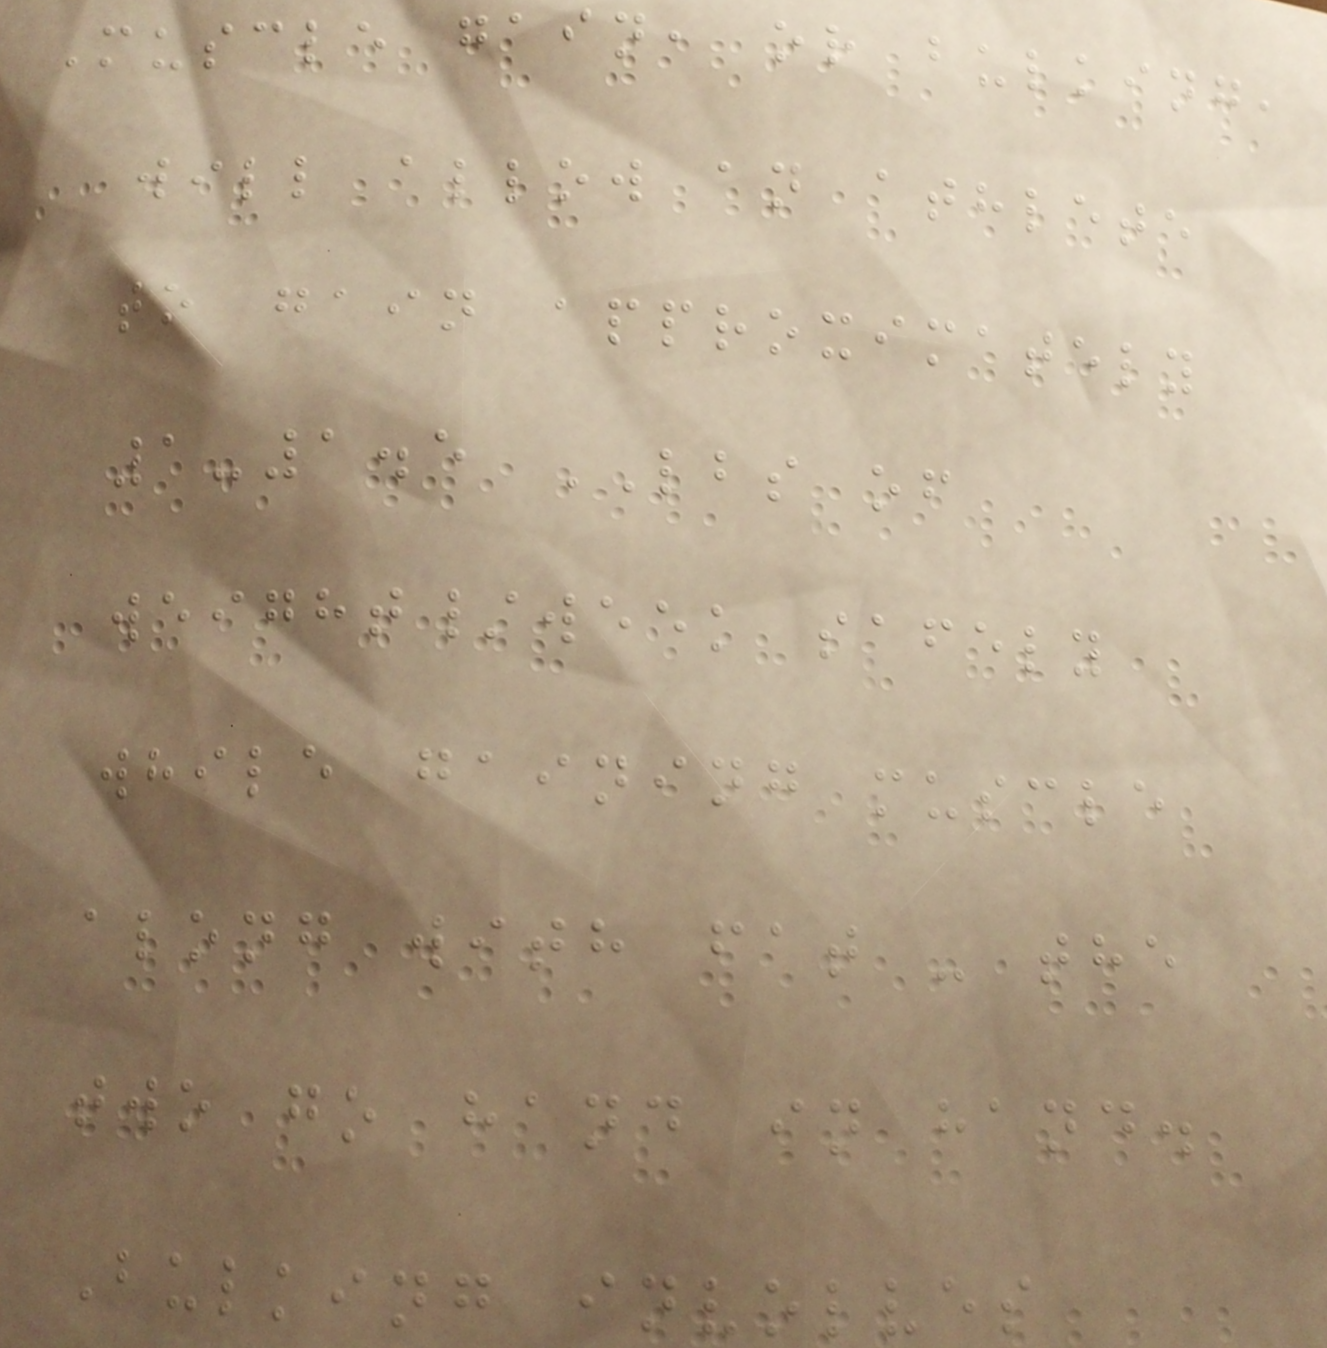Muscle gain, or bulking,
will allow an athlete
to gain approximately
1-1.5 LBS of
weight/week safely
while gaining muscle
along with fat - the
two go hand in hand.
Bulking involves
